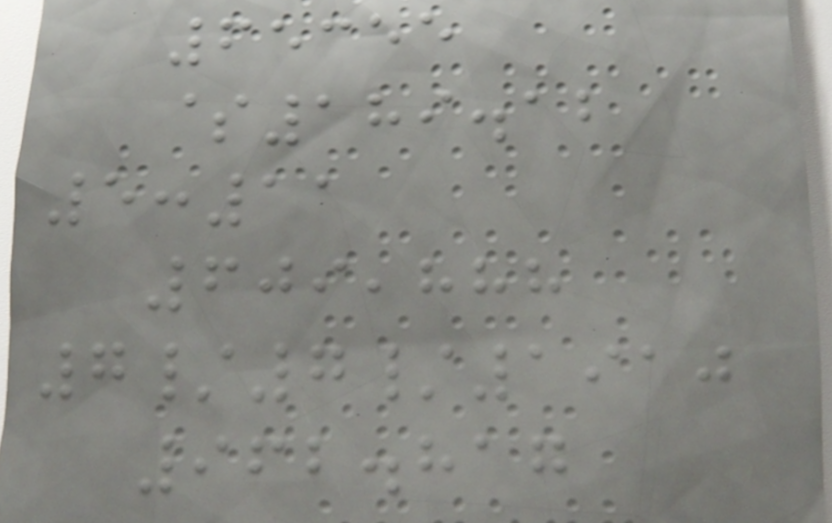65355
$189.12
5:11
609,888
7/7/1910
962.817
